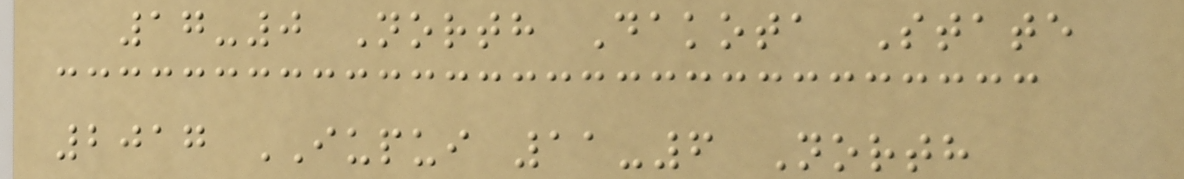17-0 North Dakota State
2017 IUPUI 11-6 North
